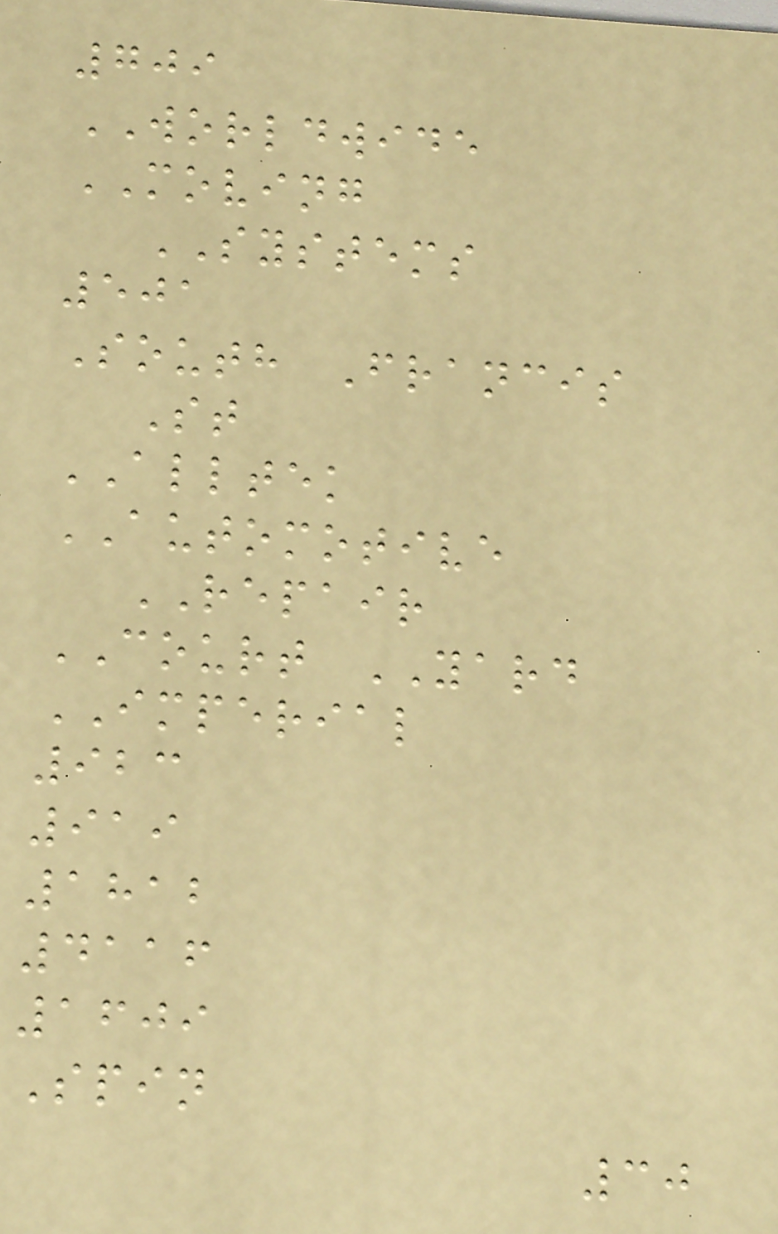709
WORLDWIDE
MOVING
SYSTEMS
501
South Francis
St
ALLTEK
AUTOMOTIVE
REPAIR
COURT YARD
IMPERIAL
923
919
1812
4116
1609
Spin
30
